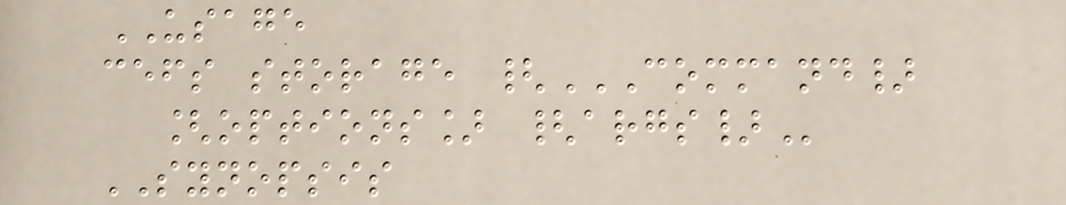USAGE
cefs storage {COMMAND}
[OPTIONS] {ARGS}
SYNOPSIS
